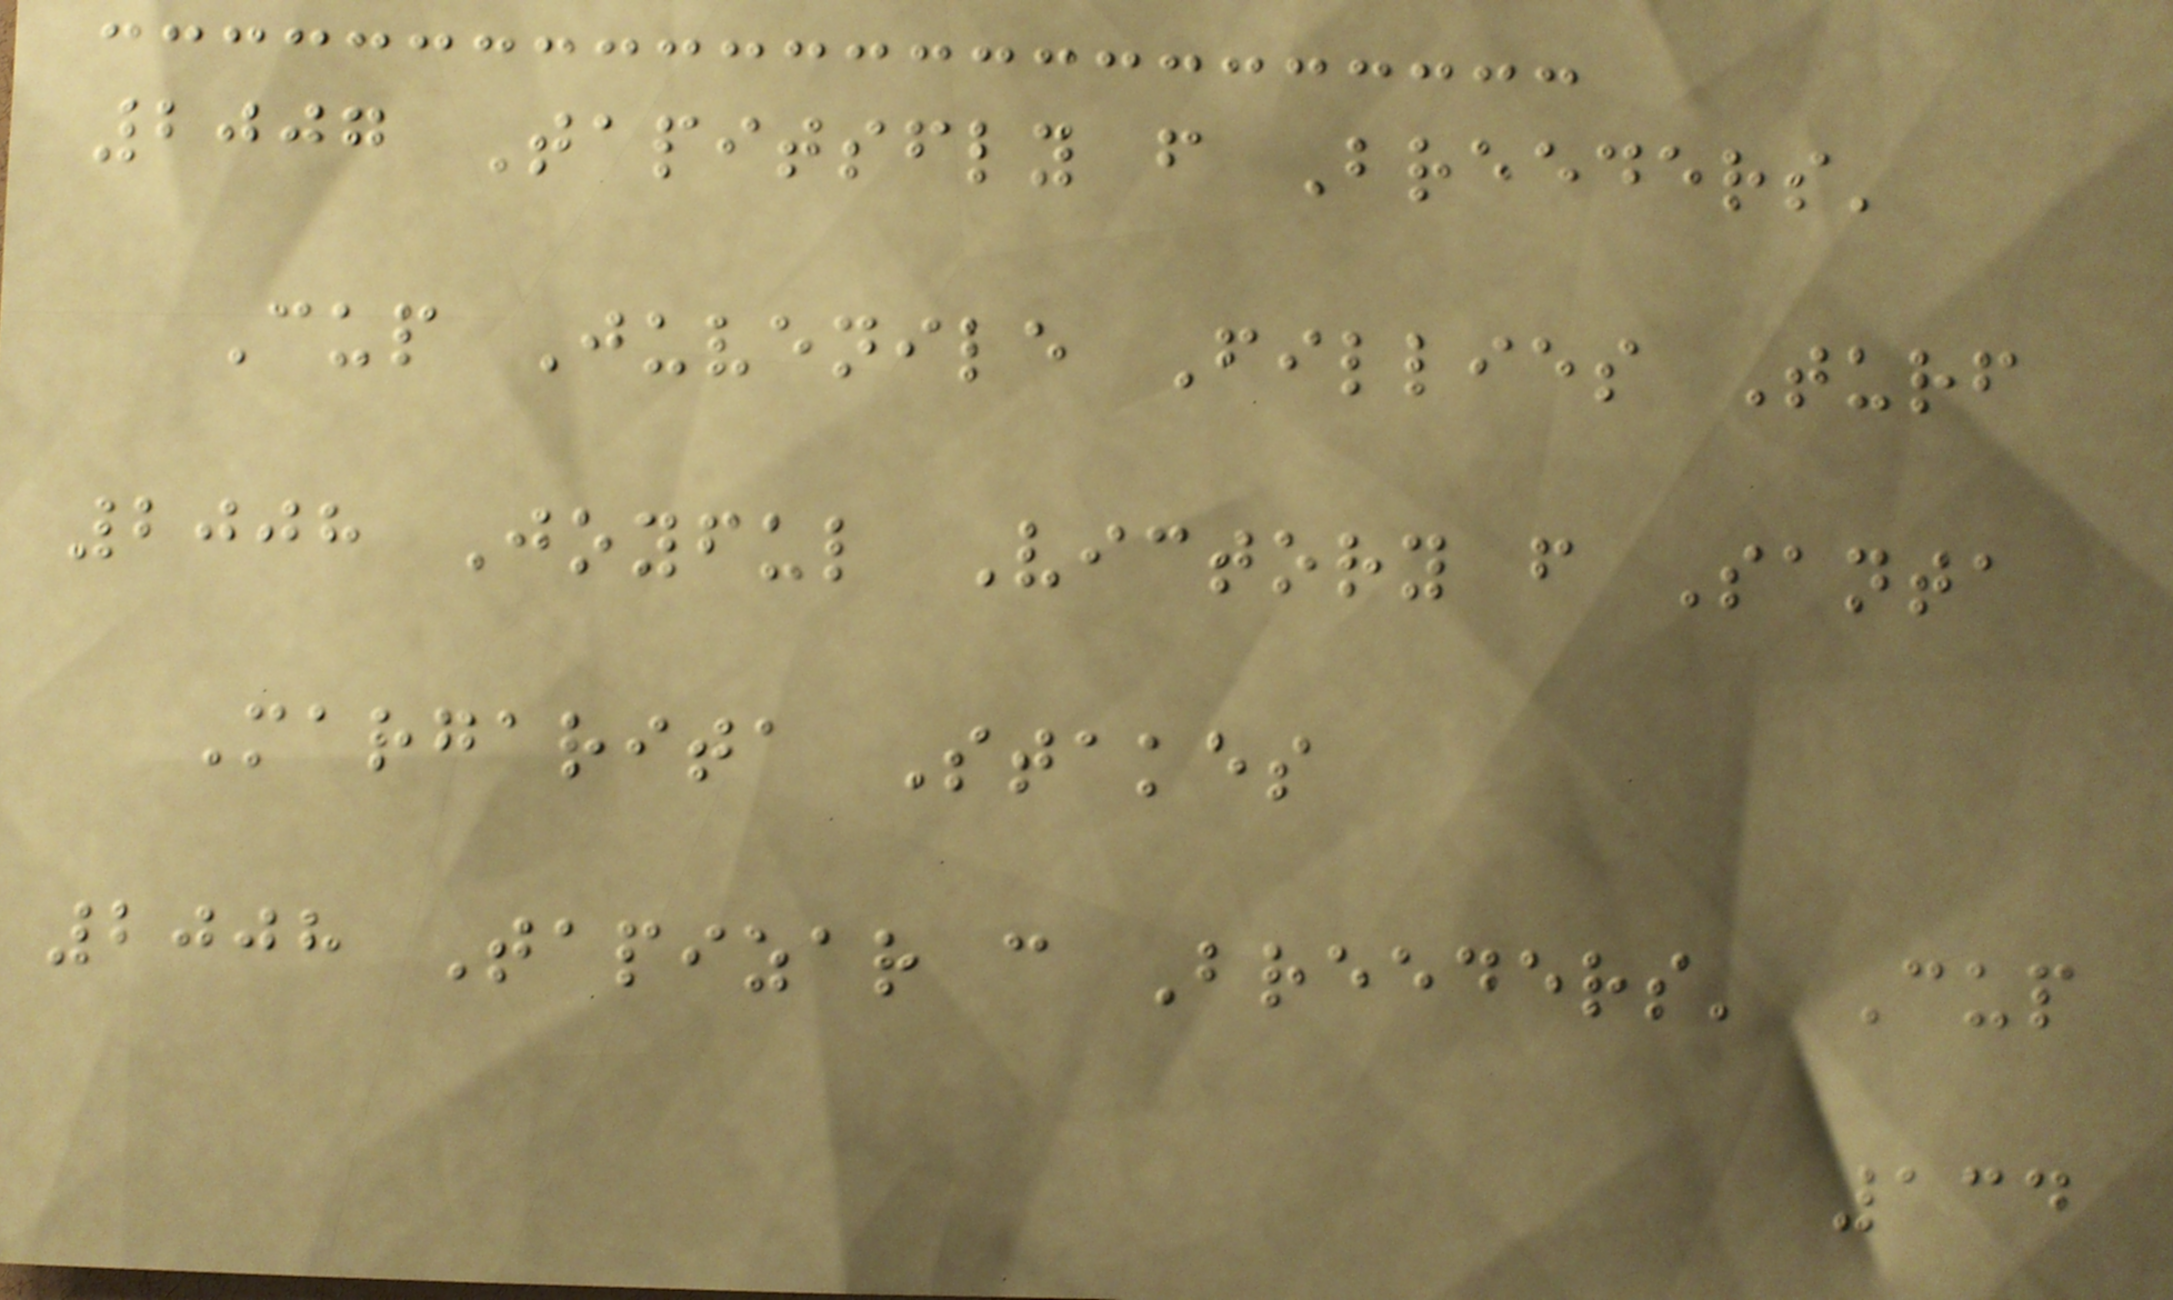2007 Tapitsfly f Breeders'
Cup Juvenile Fillies Turf
2008 Joyful Victory f Santa
Margarita Stakes
2008 Tapizar c Breeders' Cup
134
